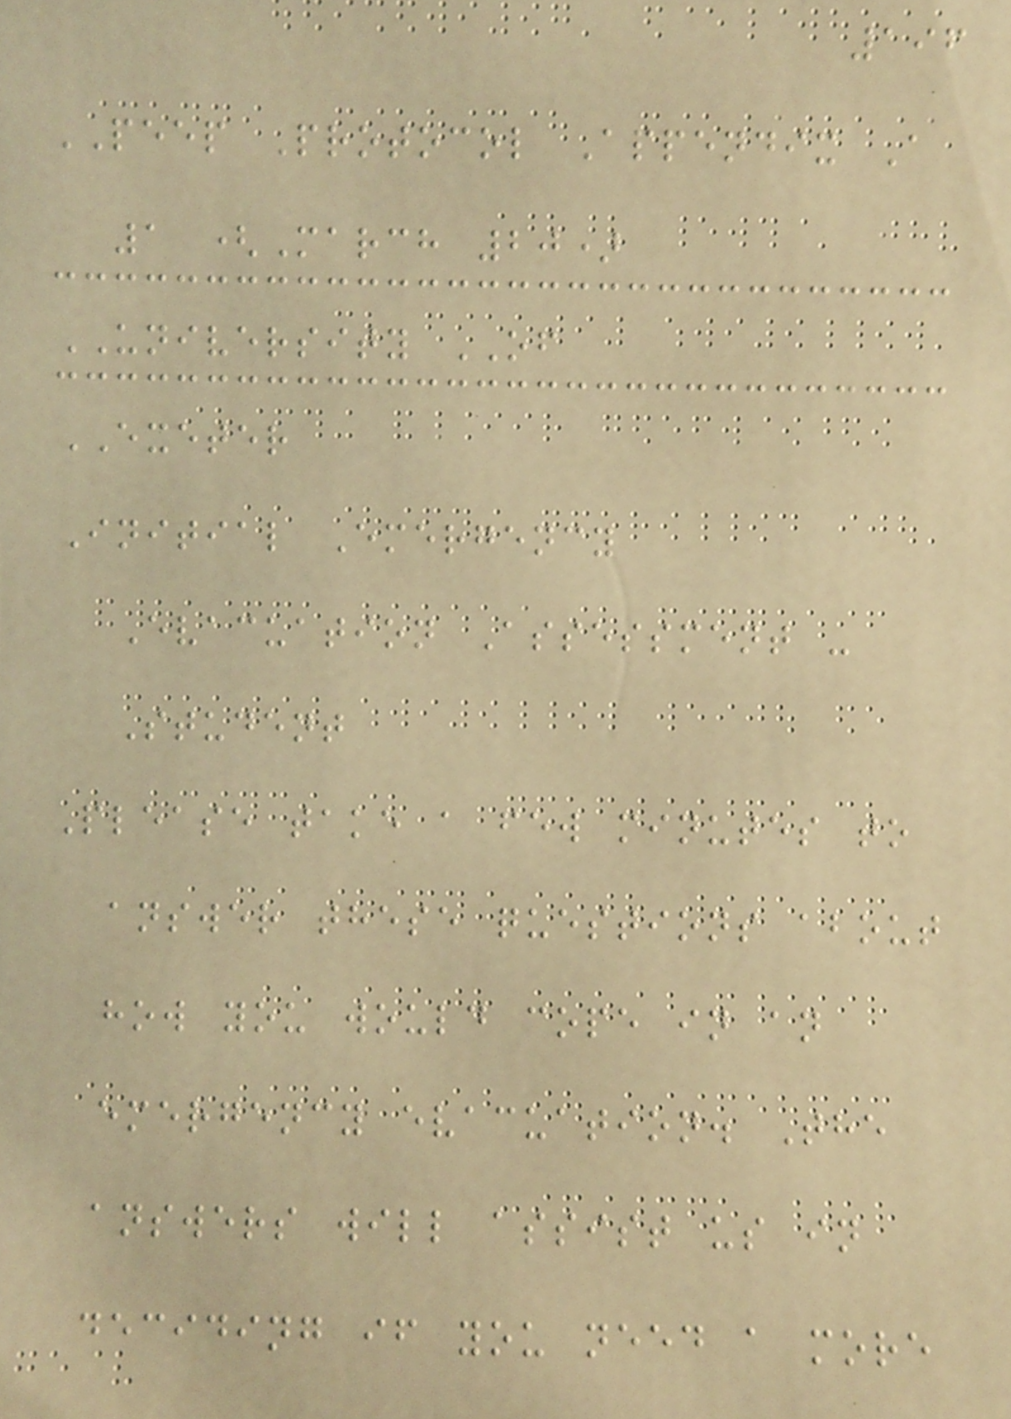196
PEEP Protocol Appendix A
1 (March 20)
UNIVERSITY OF
EXETER
Initial Emergency
Evacuation Assessment -
Student
Please take a few minutes to
answer these questions about
how you would cope in an
emergency evacuation. The
answers will assist us in
deciding if you need a more
